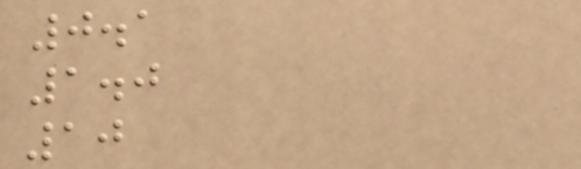0.1
1.0
10
